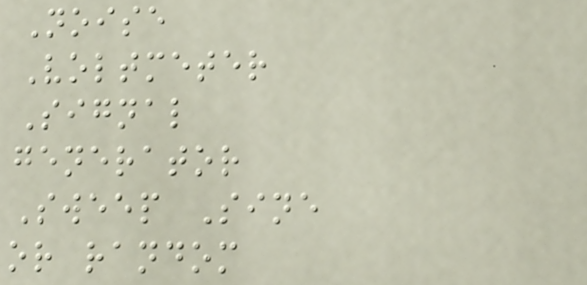Noise
Voltmeter
Signal
generator
Sweep Sine
or random
